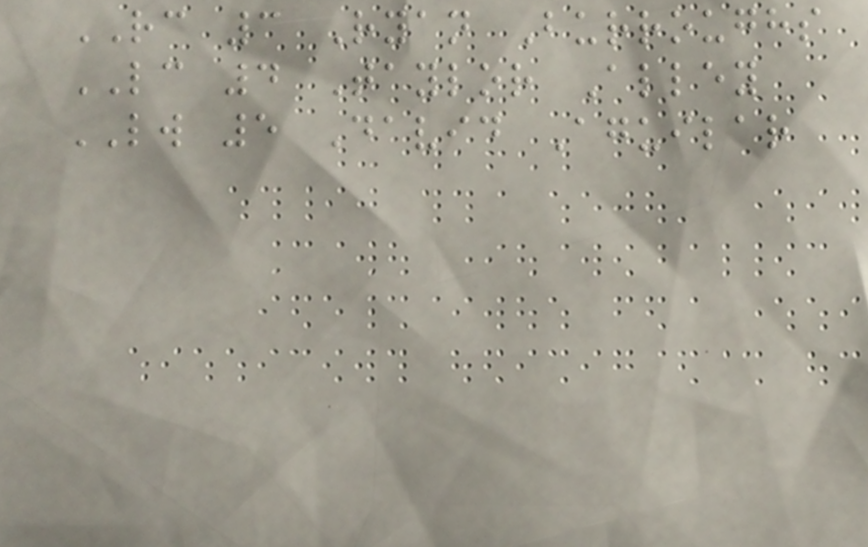RC 3 Ryan Burroughs
LC 4 Taylor Alley
LW 5 David Aguilar
